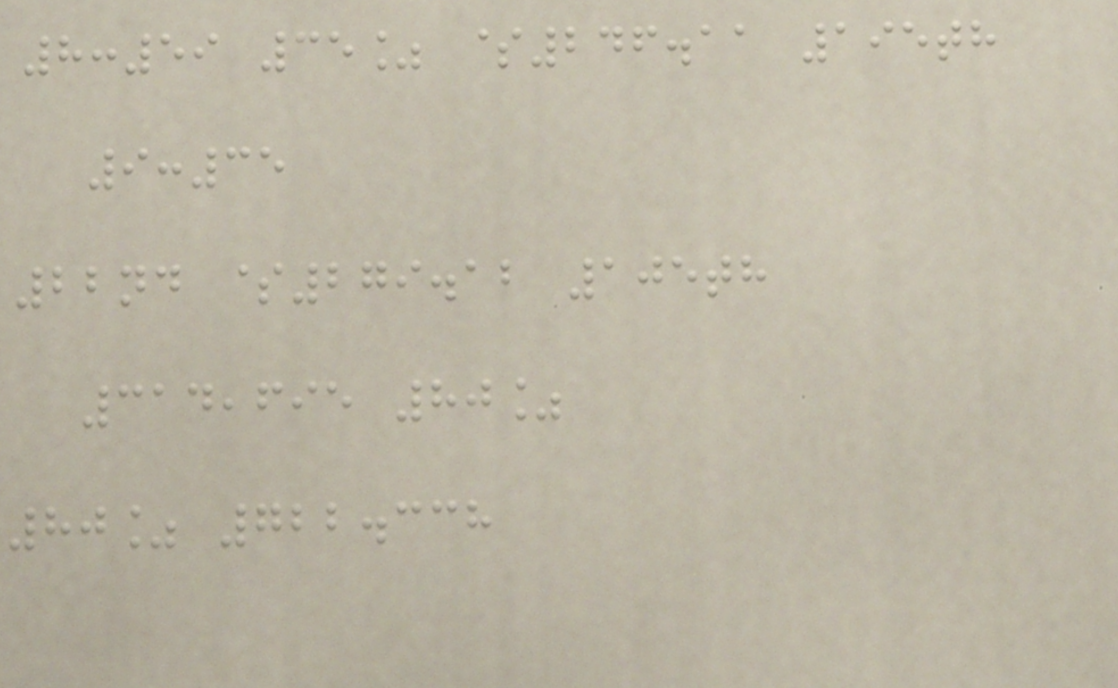8:59 35% $246.11 195th
9:35
22nd $279.12 105th
314,695 80%
80% 722.338
